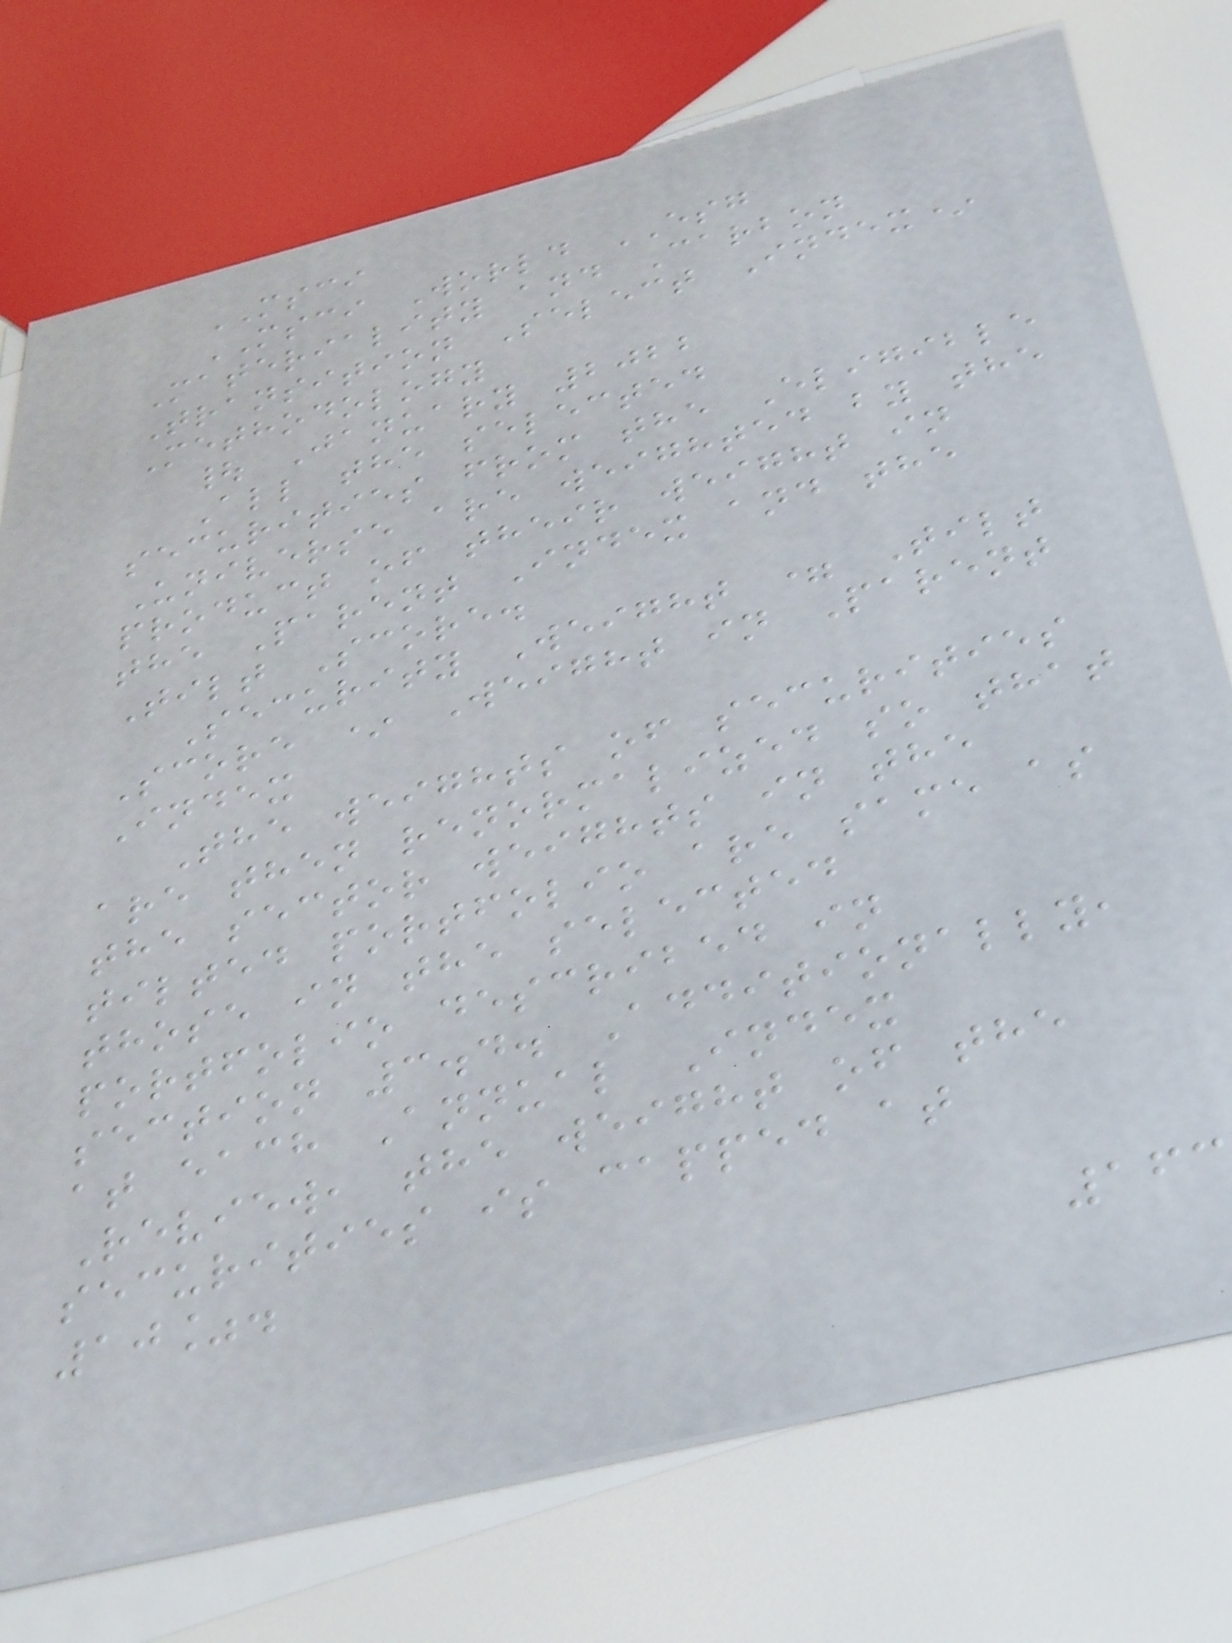MSCI
MSCI World ESG
Materiality and Carbon
Transition Select Index*
Methodology
| January 2022
All the selected
securities from the Eligible
Universe are weighted by the
product of their weight in
the Parent Index and the
Tilt Score.
Security Weight = Tilt
Score * Weight in Parent
Index
The weights of securities
are then renormalized so that
the sector weights in the
tilted portfolio are same as
those in the selected
portfolio described in
section 3.4. Additionally,
at each Annual Index
Review, the weight of the
securities is capped at
10%.
163
